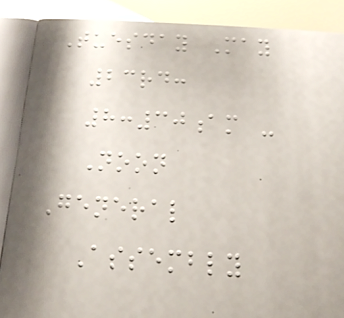Tuesday May
23rd:
8:30am -
Noon
General
Assembly
